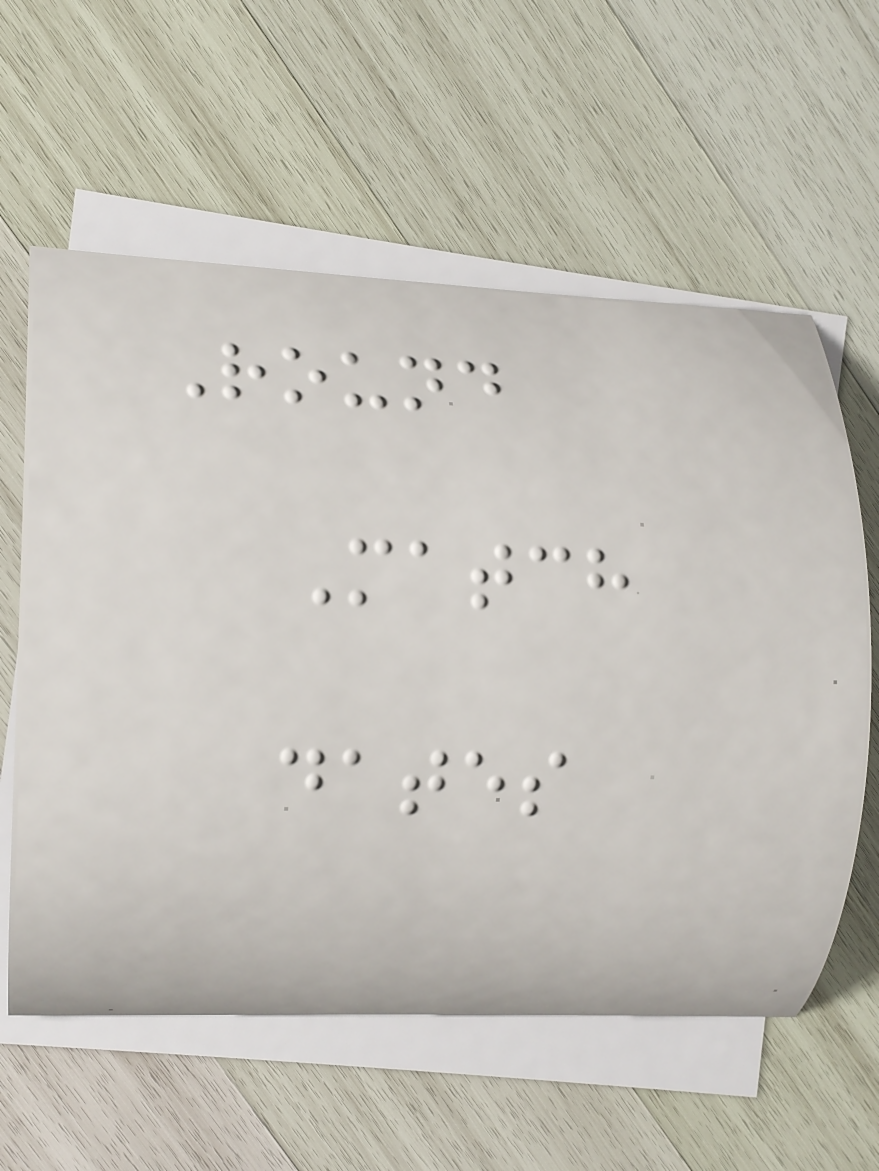Round
Match
dates
